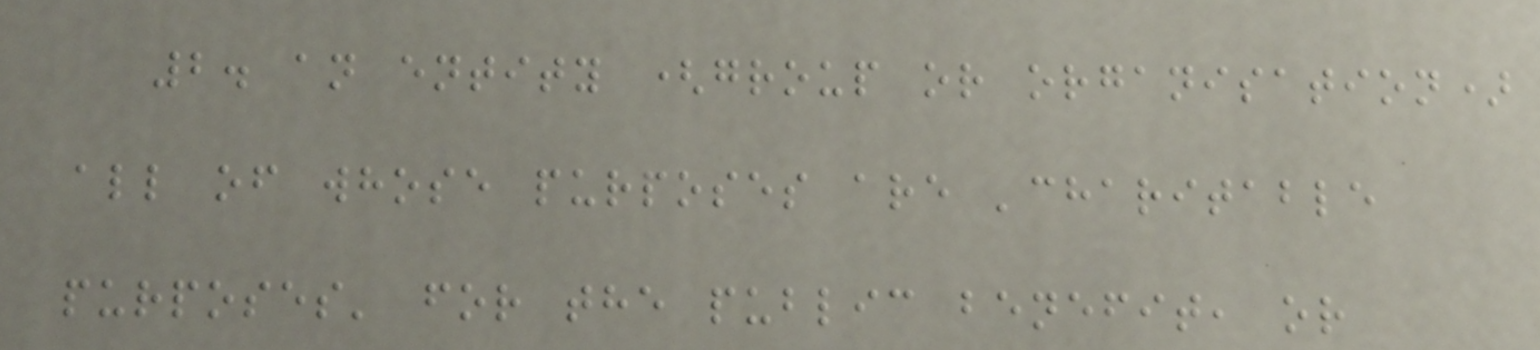2. an entity (group or organisation)
all of whose purposes are 'charitable
purposes' for the public benefit, or
